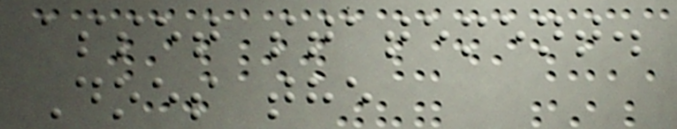asset statement.
Does the
